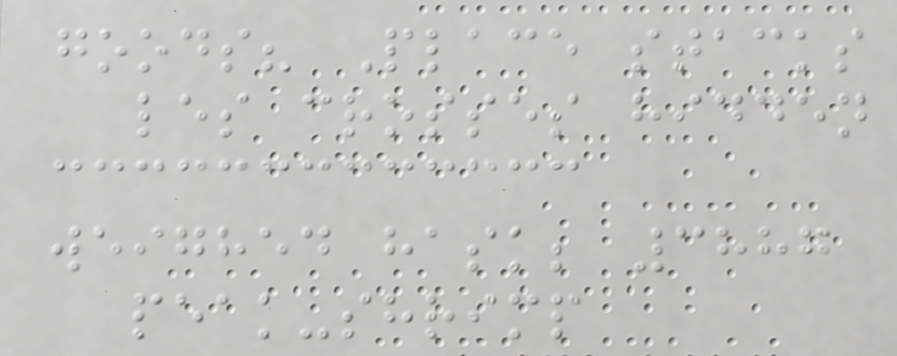goods? Place stacks
les crosses hidden
weighed hask; 3887
peak-shrimp
